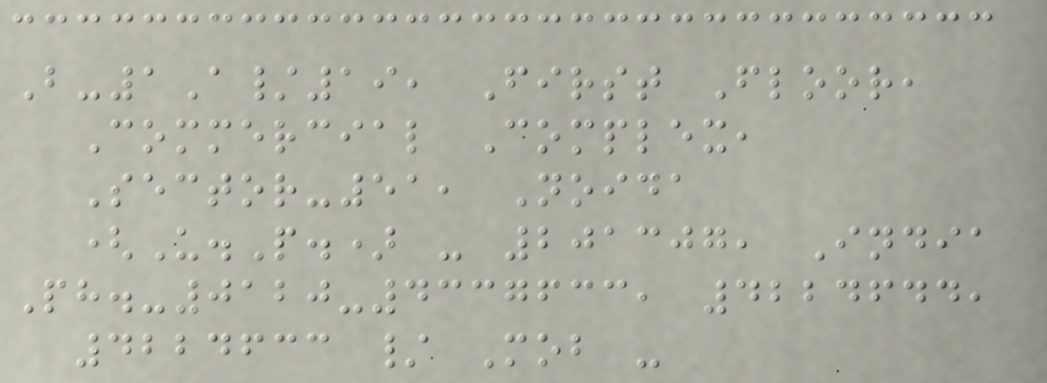B-1A/19, First Floor,
Commercial Complex,
Sector-51, Noida
(U.P.) - 201307, India
Ph.-0120-4337633, 4224644,
4224633 / Mob -
